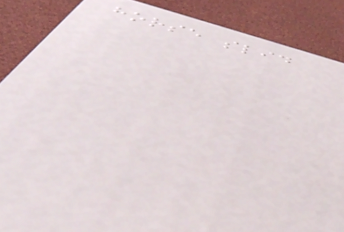horse slid
